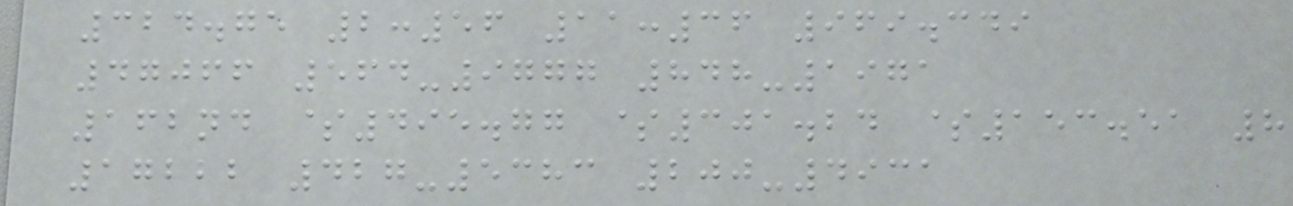324.75 2:56 11:36 969.349
47066 564-9777 848-1971
162nd $495.77 $301.24 $153.51 8
17222 427-5383 200-4931
